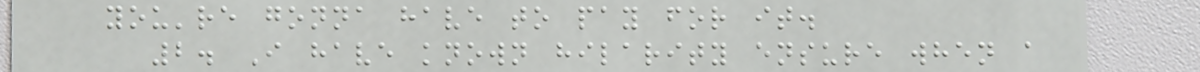you're gonna have to pay for it.
2. I have known hilarity ensure when a
